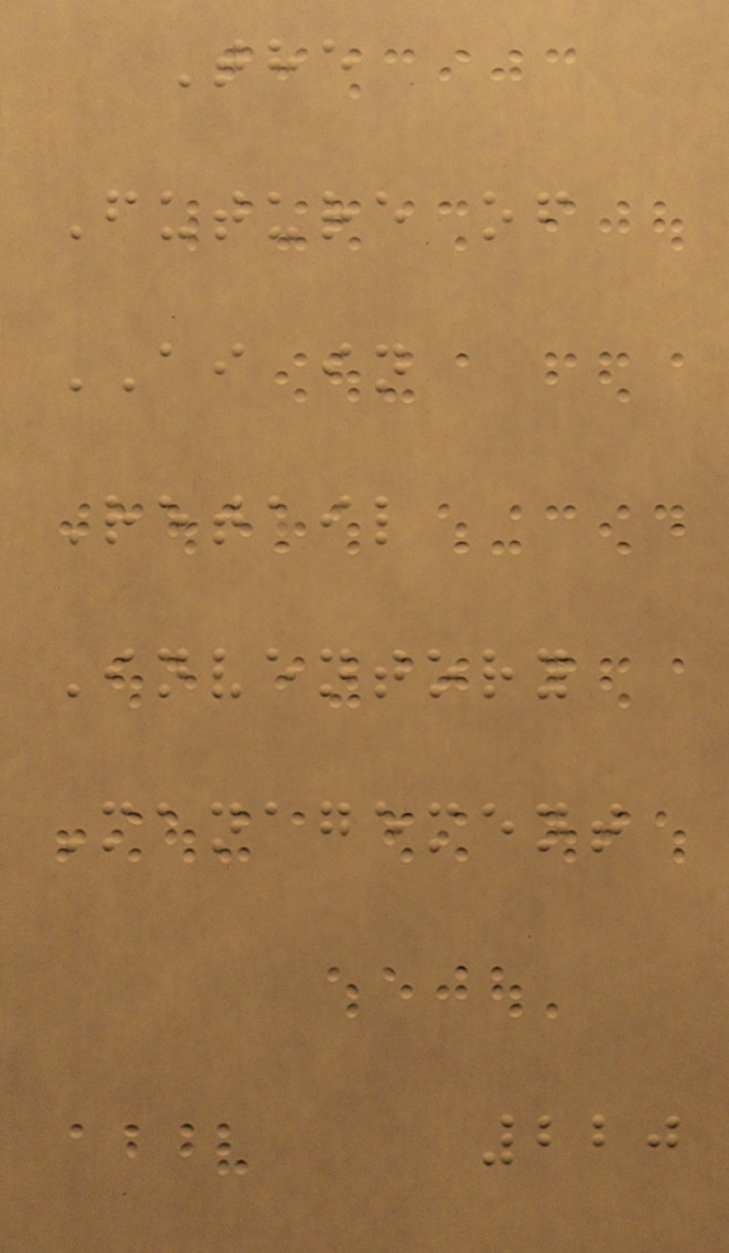The
Future of
AI in
Retail
Inventory
Management
220
